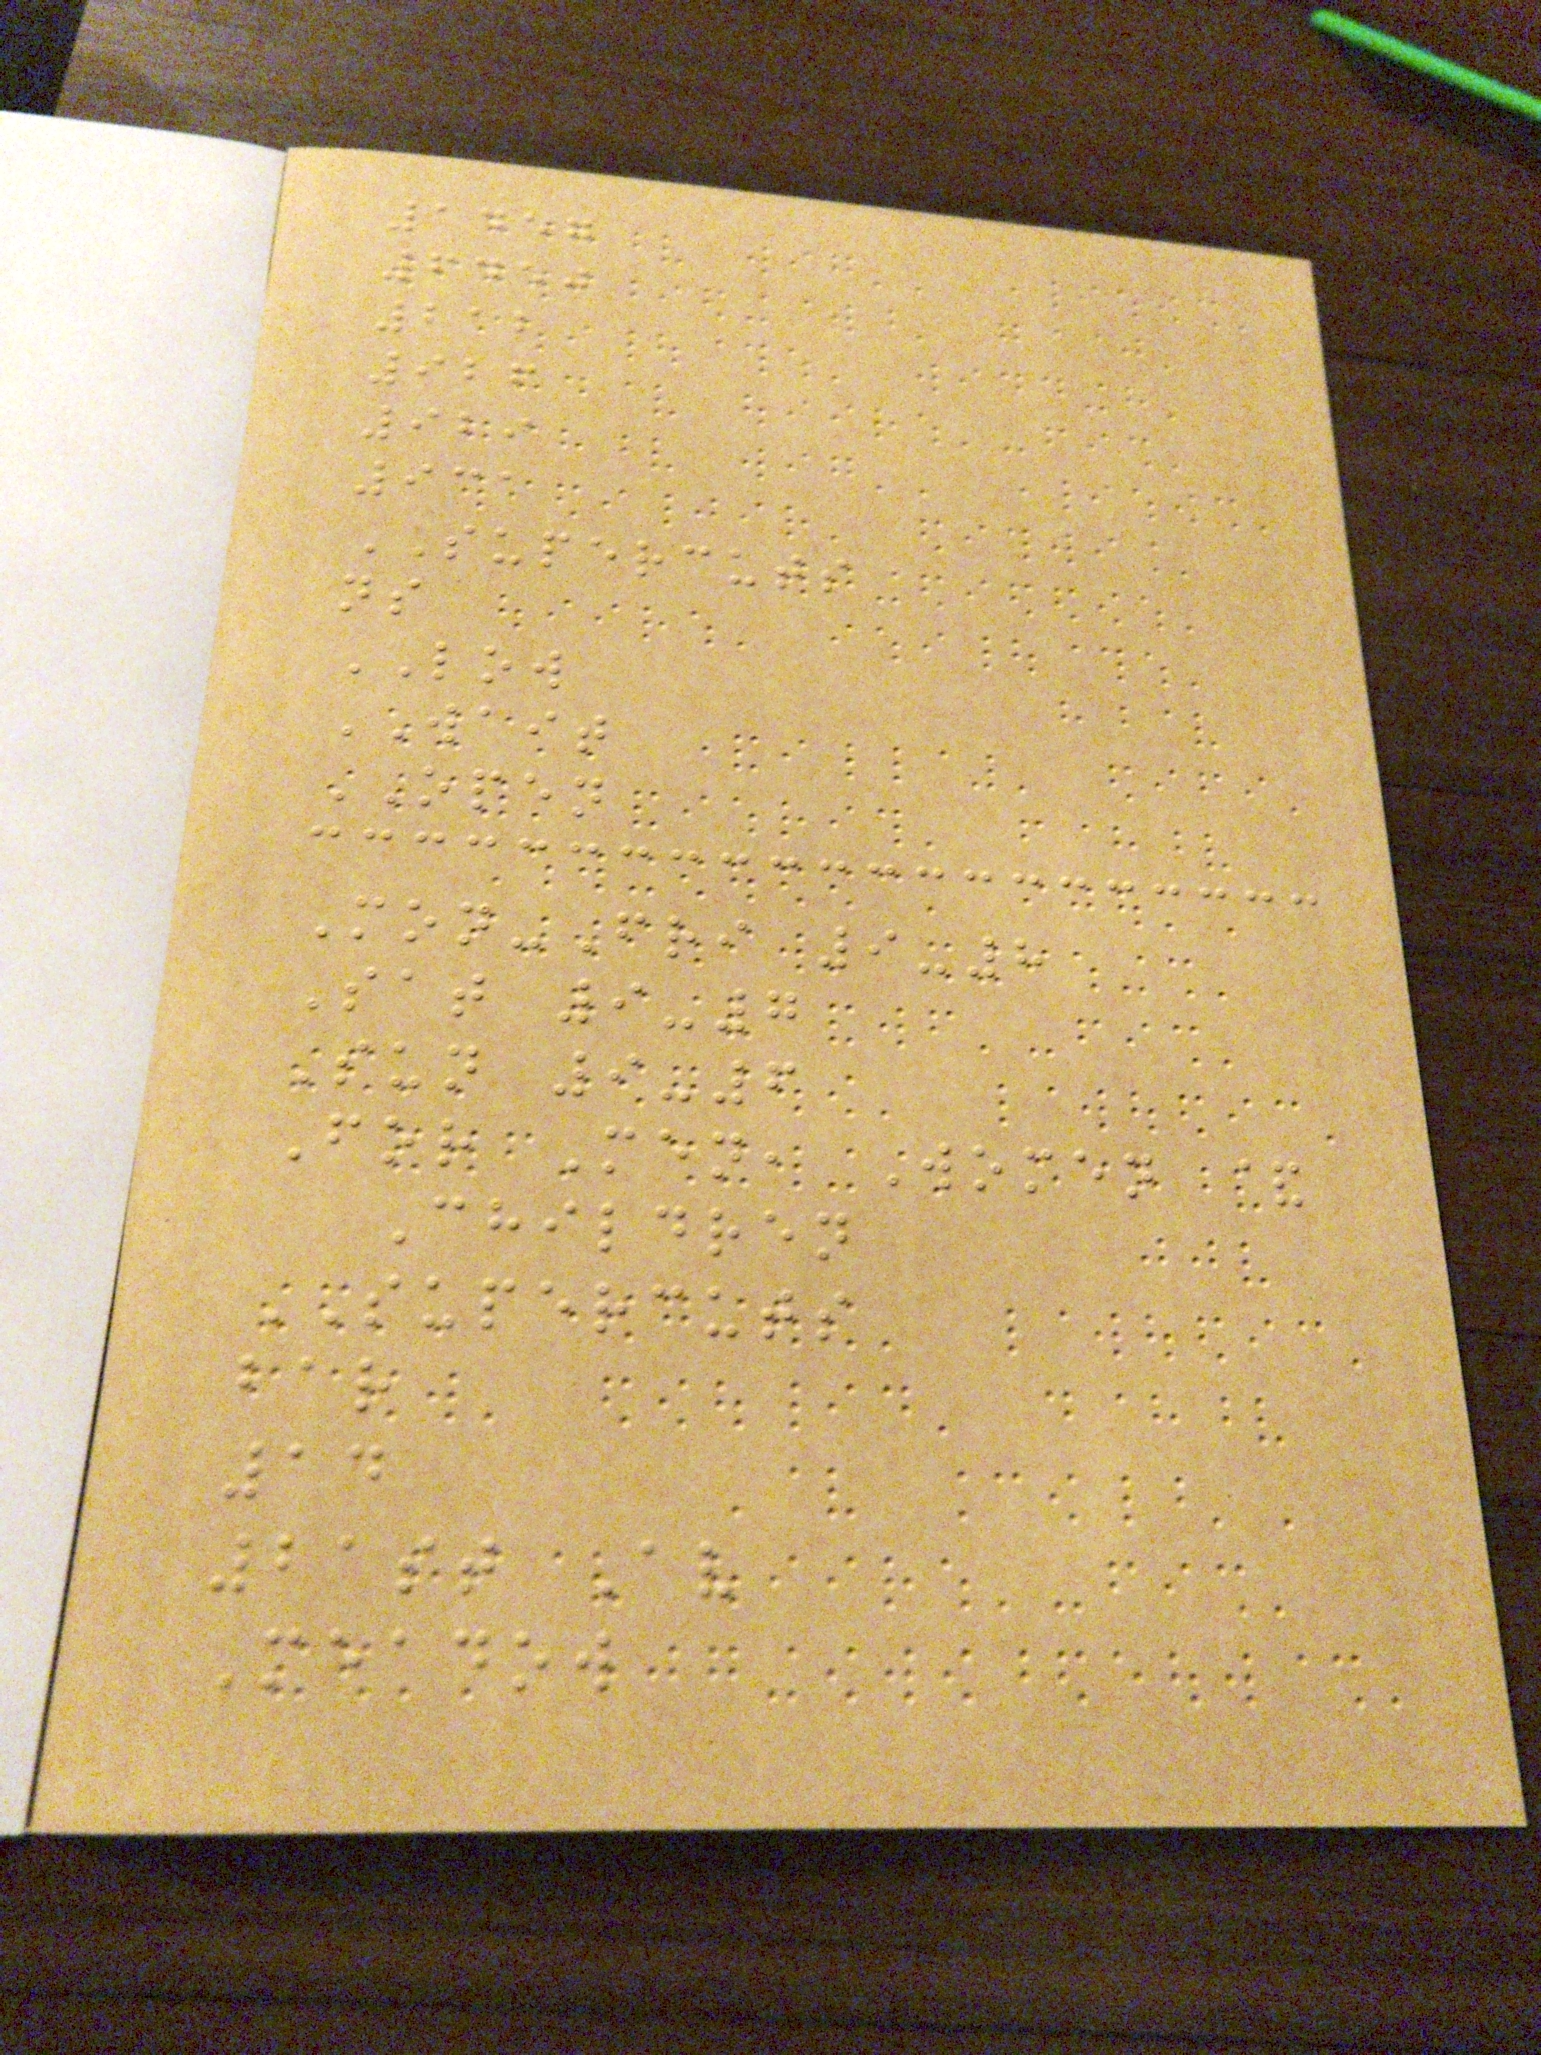1457
6450
212
926
929
931
SUPERCUTS
ns
LOW
WAIT
OPEN
Mon-Fri 9-8
Sat 9-7
Sun 9-6
For Men, Women &
Children
SUPERCUTS
bar
14
21st Av
Meadow
